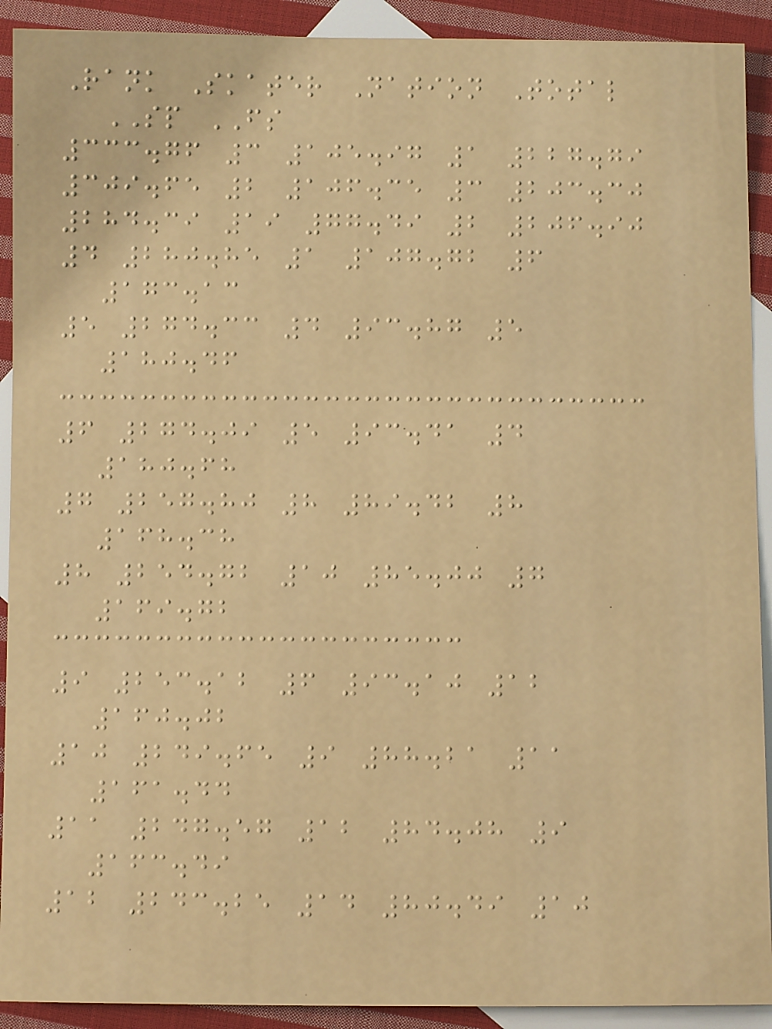Rank Skater Nation Total
SP FS
333.76 3 105.97 1 227.79
309.65 2 106.35 3 203.30
284.39 19 77.49 2 206.90
4 280.85 1 107.72 6
173.13
5 274.33 4 93.87 5
180.46
6 274.09 5 93.41 4
180.68
7 257.80 8 89.42 8
168.38
8 254.72 10 85.00 7
169.72
9 253.12 6 93.10 12
160.02
10 249.65 9 88.21 11
161.44
11 247.57 12 84.08 9
163.49
12 243.25 14 80.49 10
